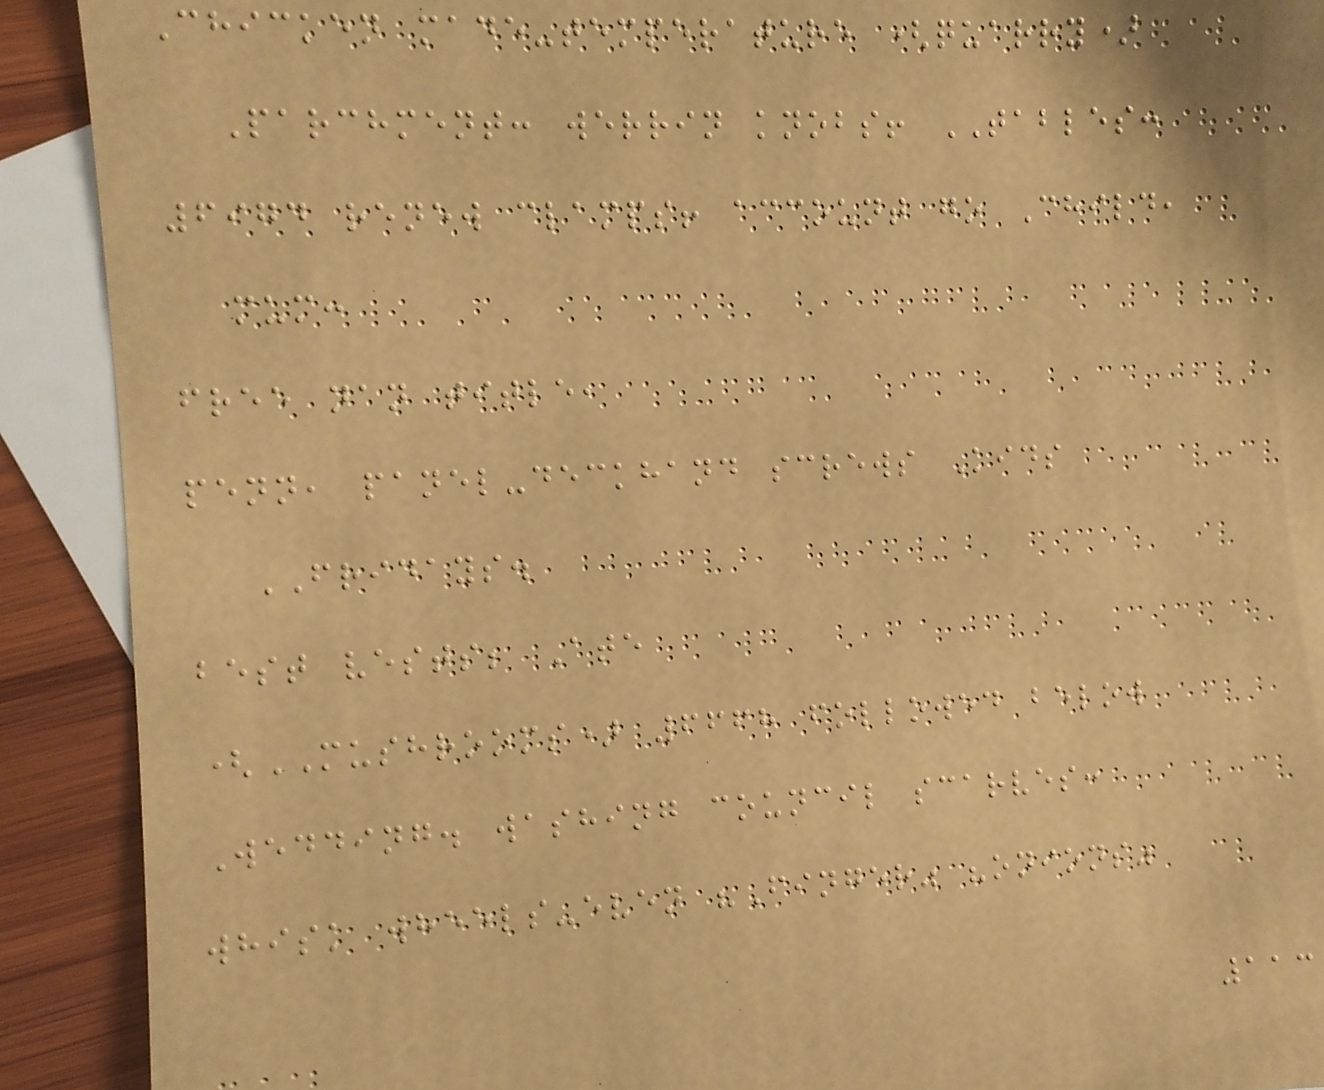Chicken made-temperature (quarry)
Parchment: werrin knobs! TABLES:
6974 renew clamps! account go Child,
mum:
free nan title,
penn, panel-deckhand screws Kids
FRIDAYS.
best vests; Ate
(MUSHROOMS) 6668 followed below
Wedding. washing council scarves:
whisk wheels-even "Finger" "onions"
113
